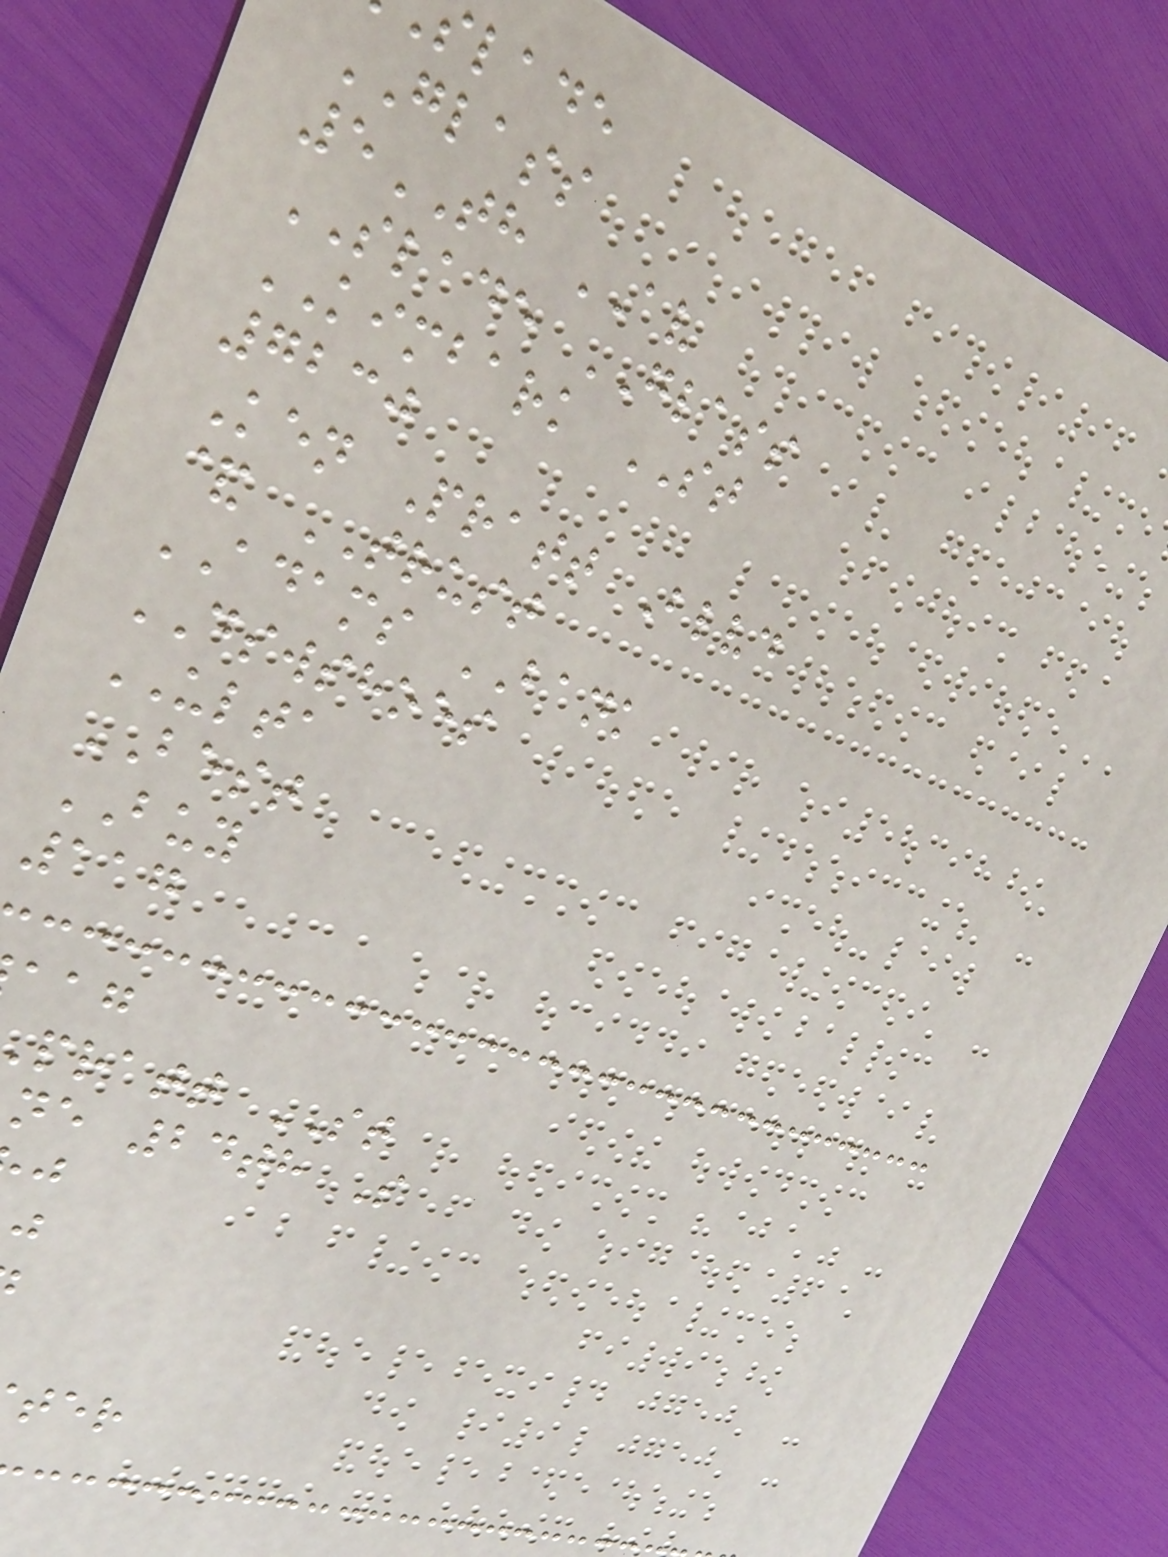slade
GLASS
5TH AV
SLADE GLASS
KIMBARK ST
7230
Ken Pratt Blvd
& TRUST
ADAMS BANK
DSWSHOES
ULTA
BEST
BUY
117
pratt ST
ne 24th S
